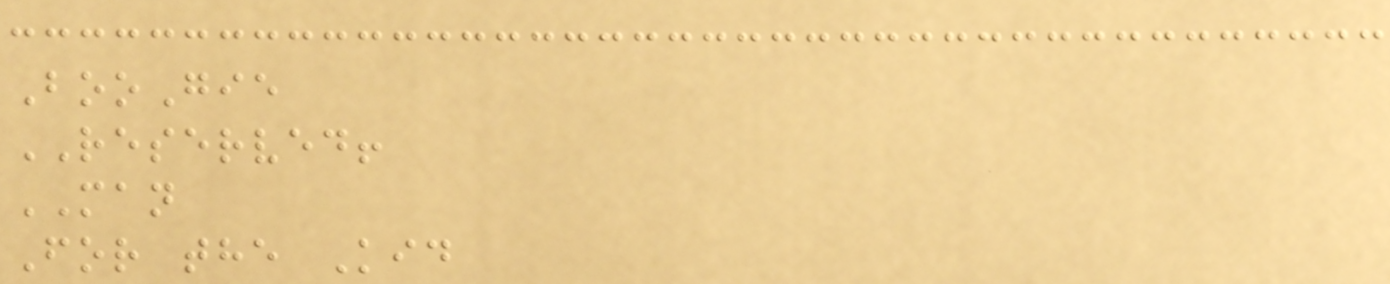BooGie
RESERVED!
MAN
For the Kid
